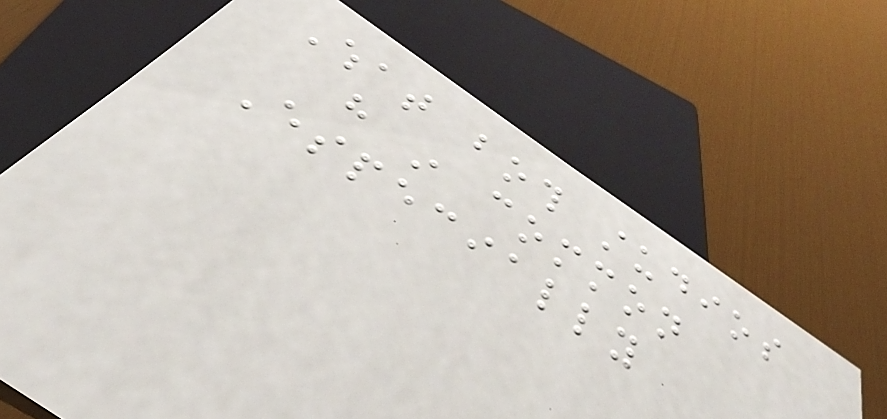What both studios
have in common
Especially
